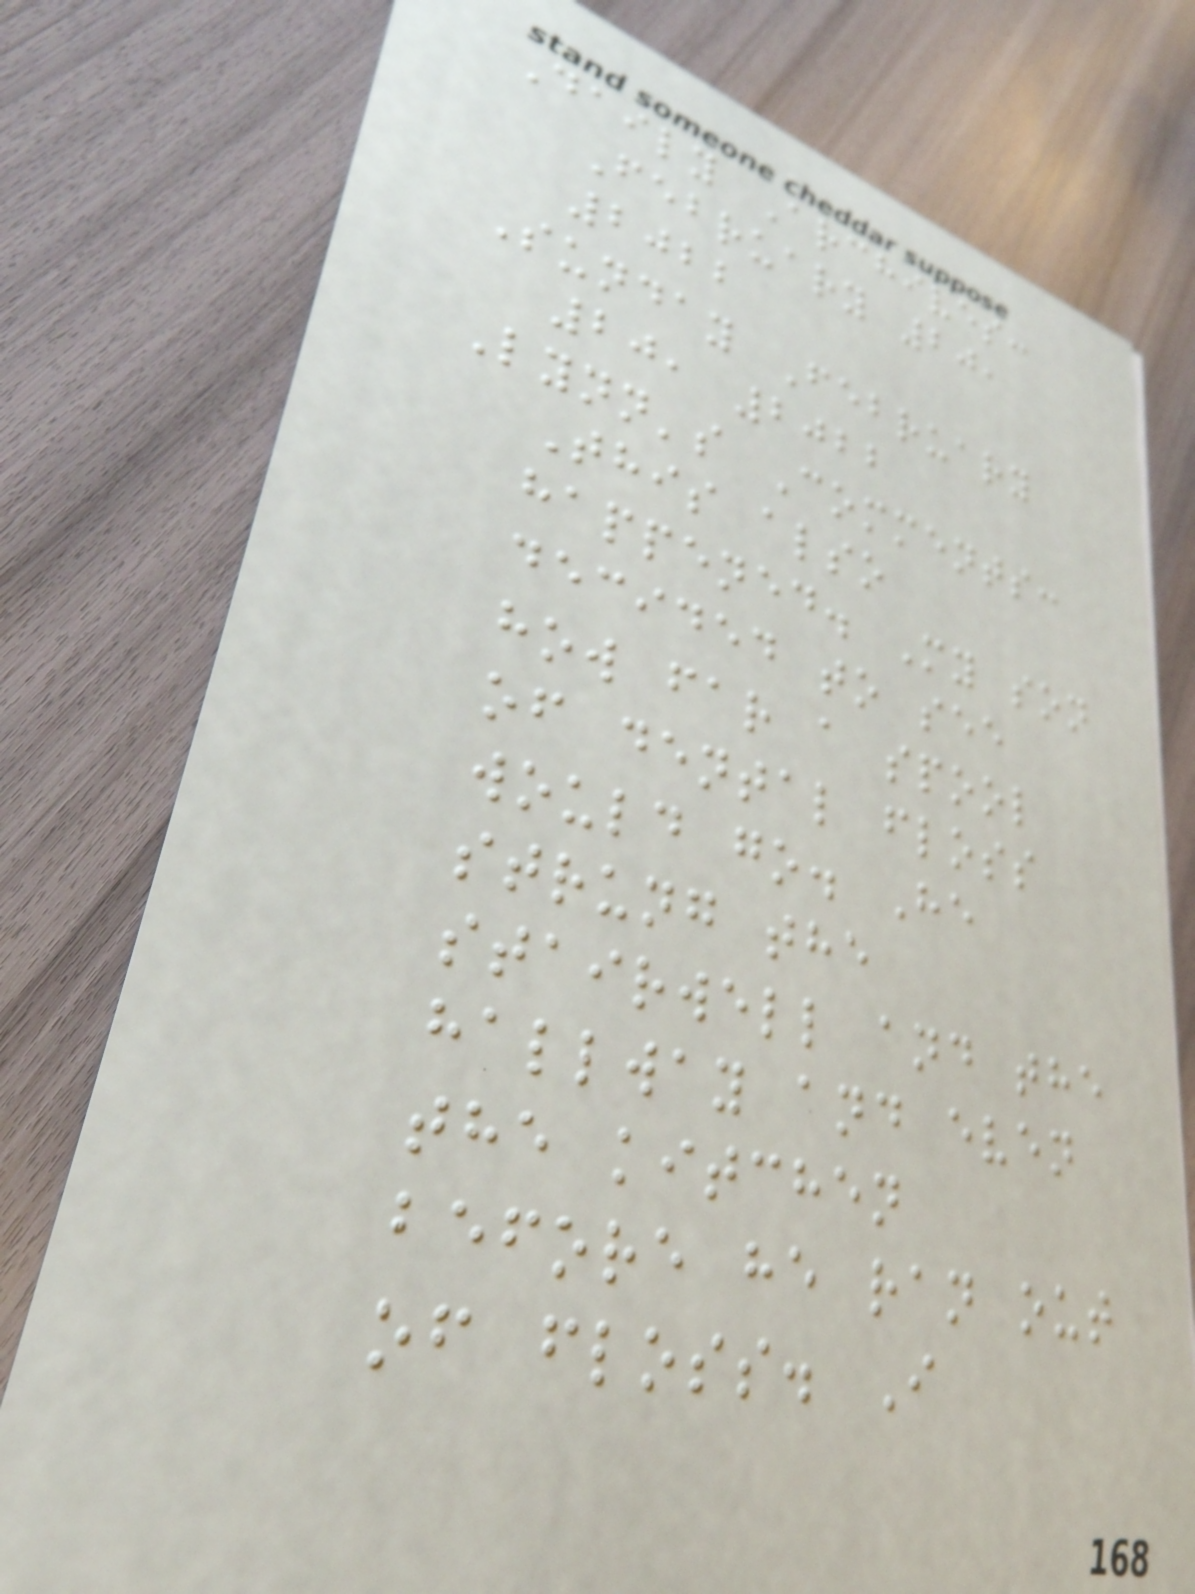Daily Archives:
February 20,
2022
Sunday February
20, 2022
Lynn's Comments:
This also
happened. My son
decided to see
how far a spool
of dental floss
would go. He
strung the
stairwell and the
hallway and even
the kitchen
before he ran out
of floss. I
